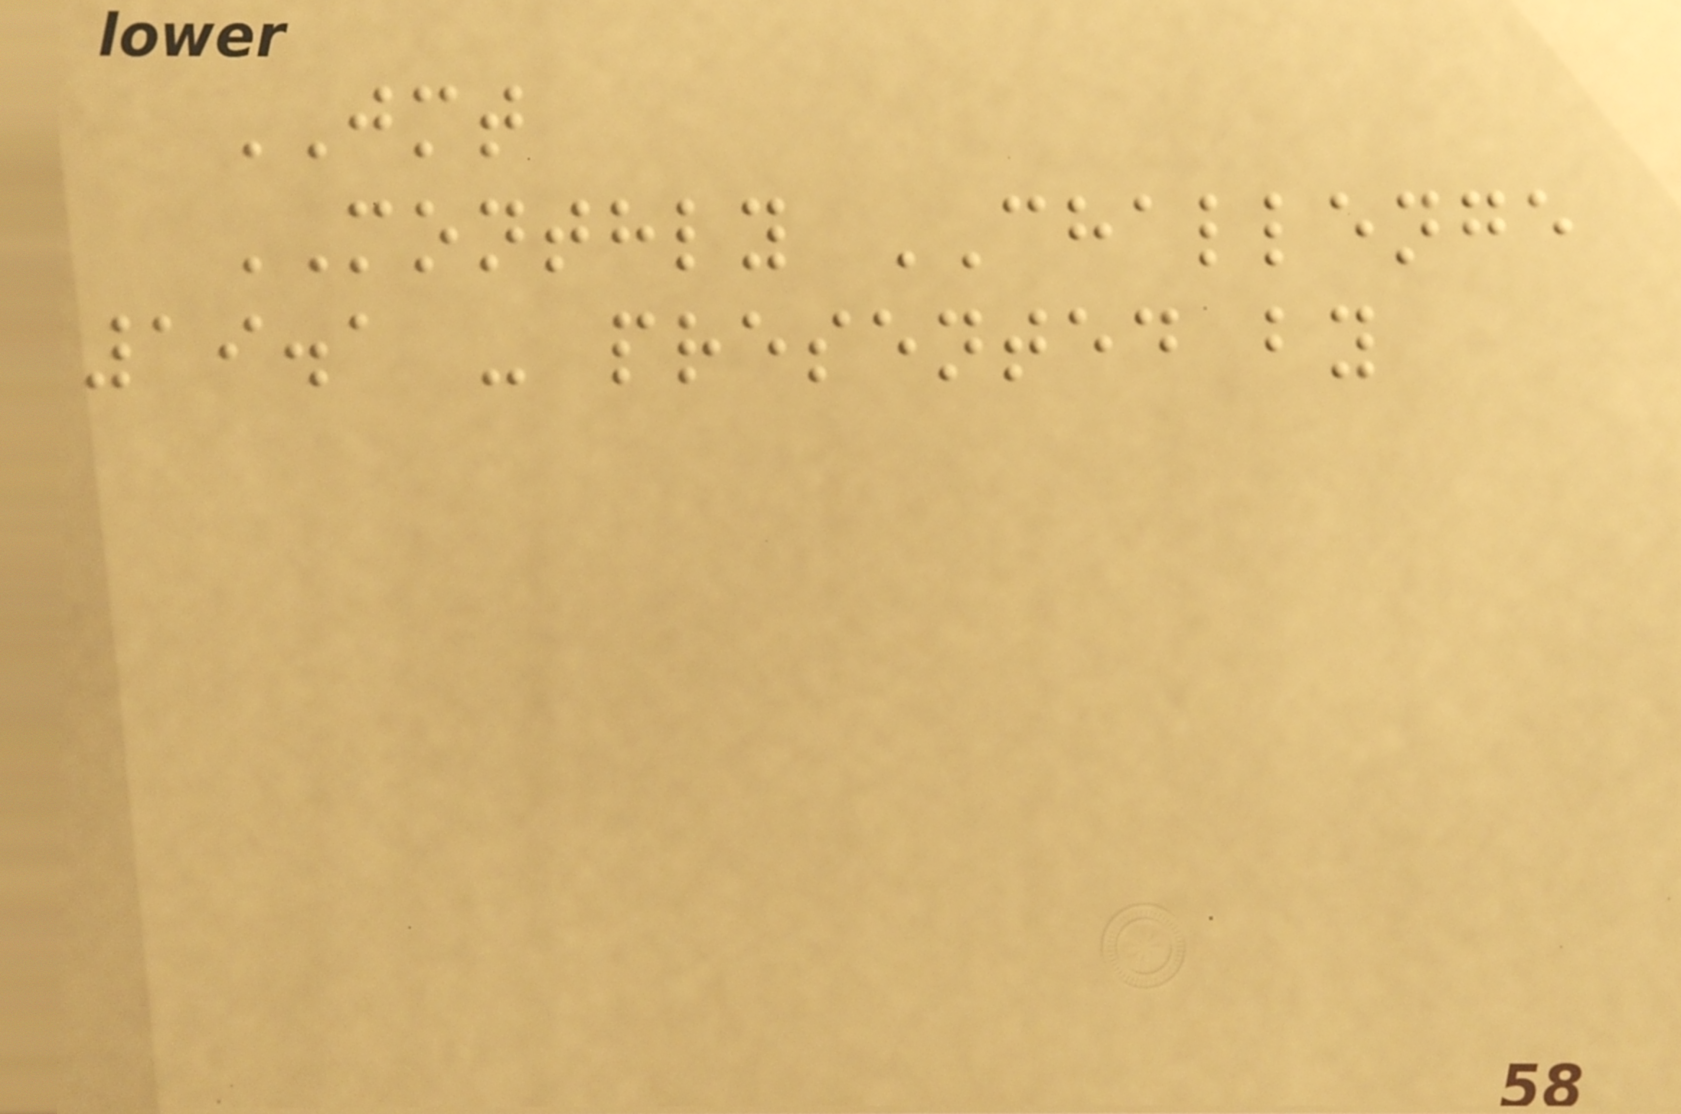JMT
MONTHLY CHALLENGE
19.1 - presented by
